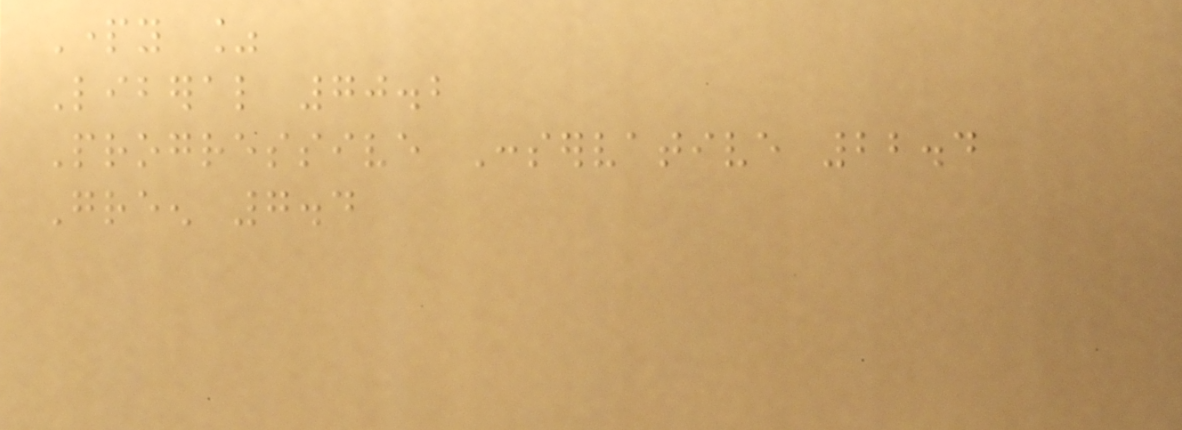Party %
Liberal 70.2
Progressive Conservative 22.4
Green 7.4
